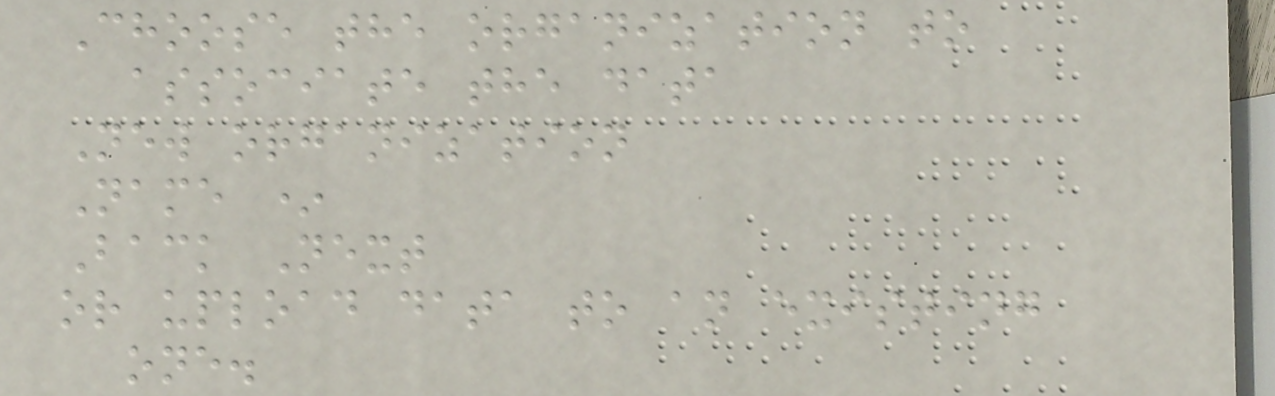Choose the organization to
associate the data
New organization
Name *
Back Next
or upload data to an existing
one.
